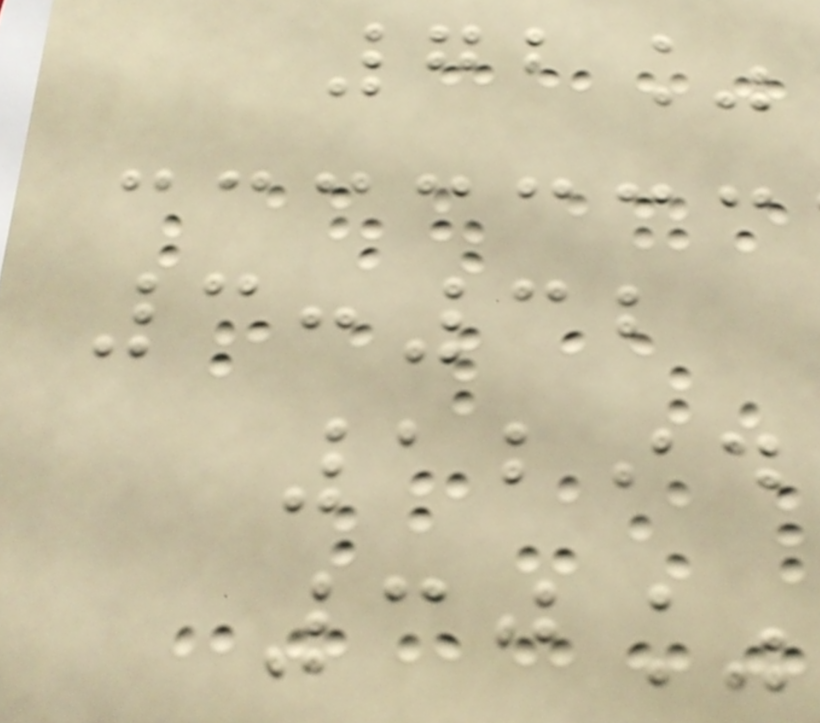72%
3:32
1294
30%
